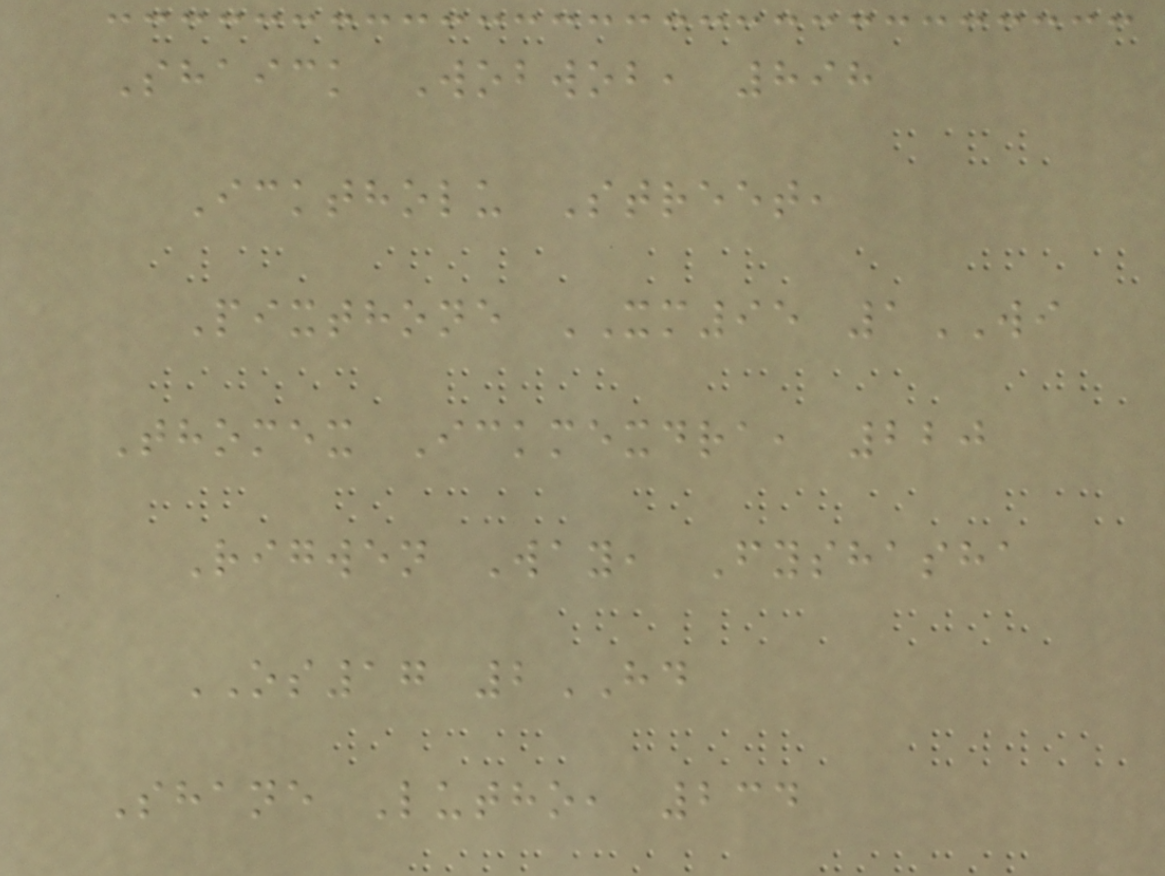Shaick Wobwob, 898
Icktholu Street,
Pixthone XM95 1WI
Thomex Ickmexdra, 220
Rigwen Way, Fyshasha
OS17 2HD
Shane Lutho, 234
